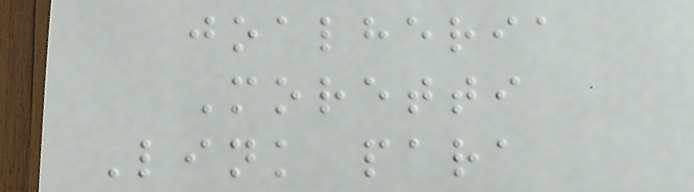joalheria
Moretti
Link para
